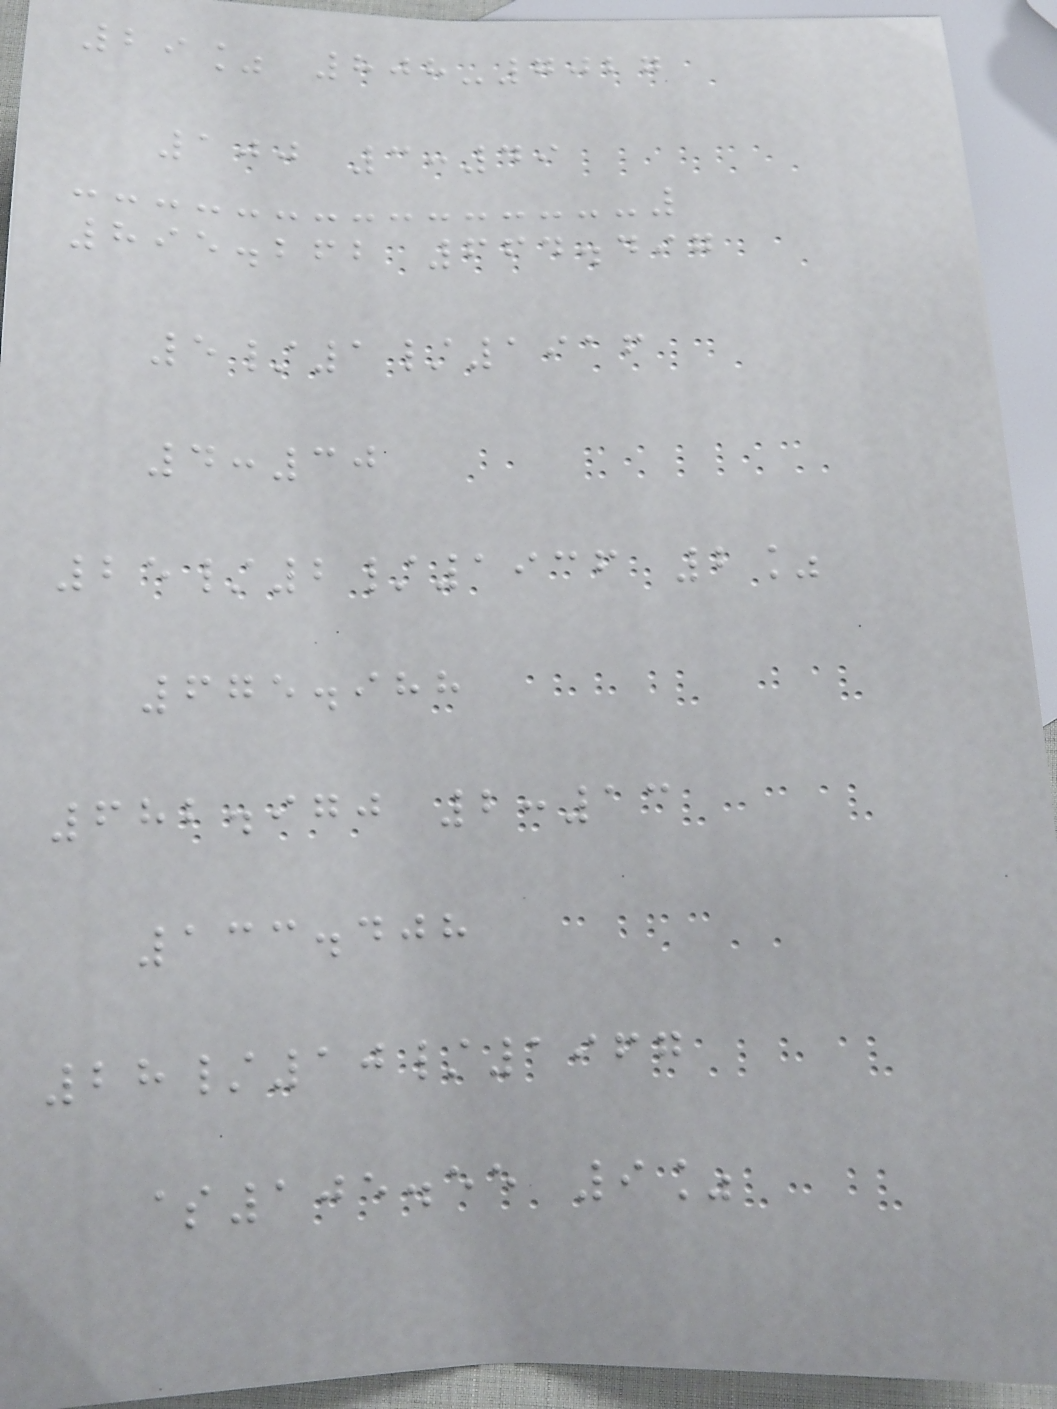29% 808-7027
100 3:49
895.262 664.497
5/1/1916
4:30
25/2/1936 2%
675.988
682.970 2:13
133.408
28/10/1967
$105.55 9%
